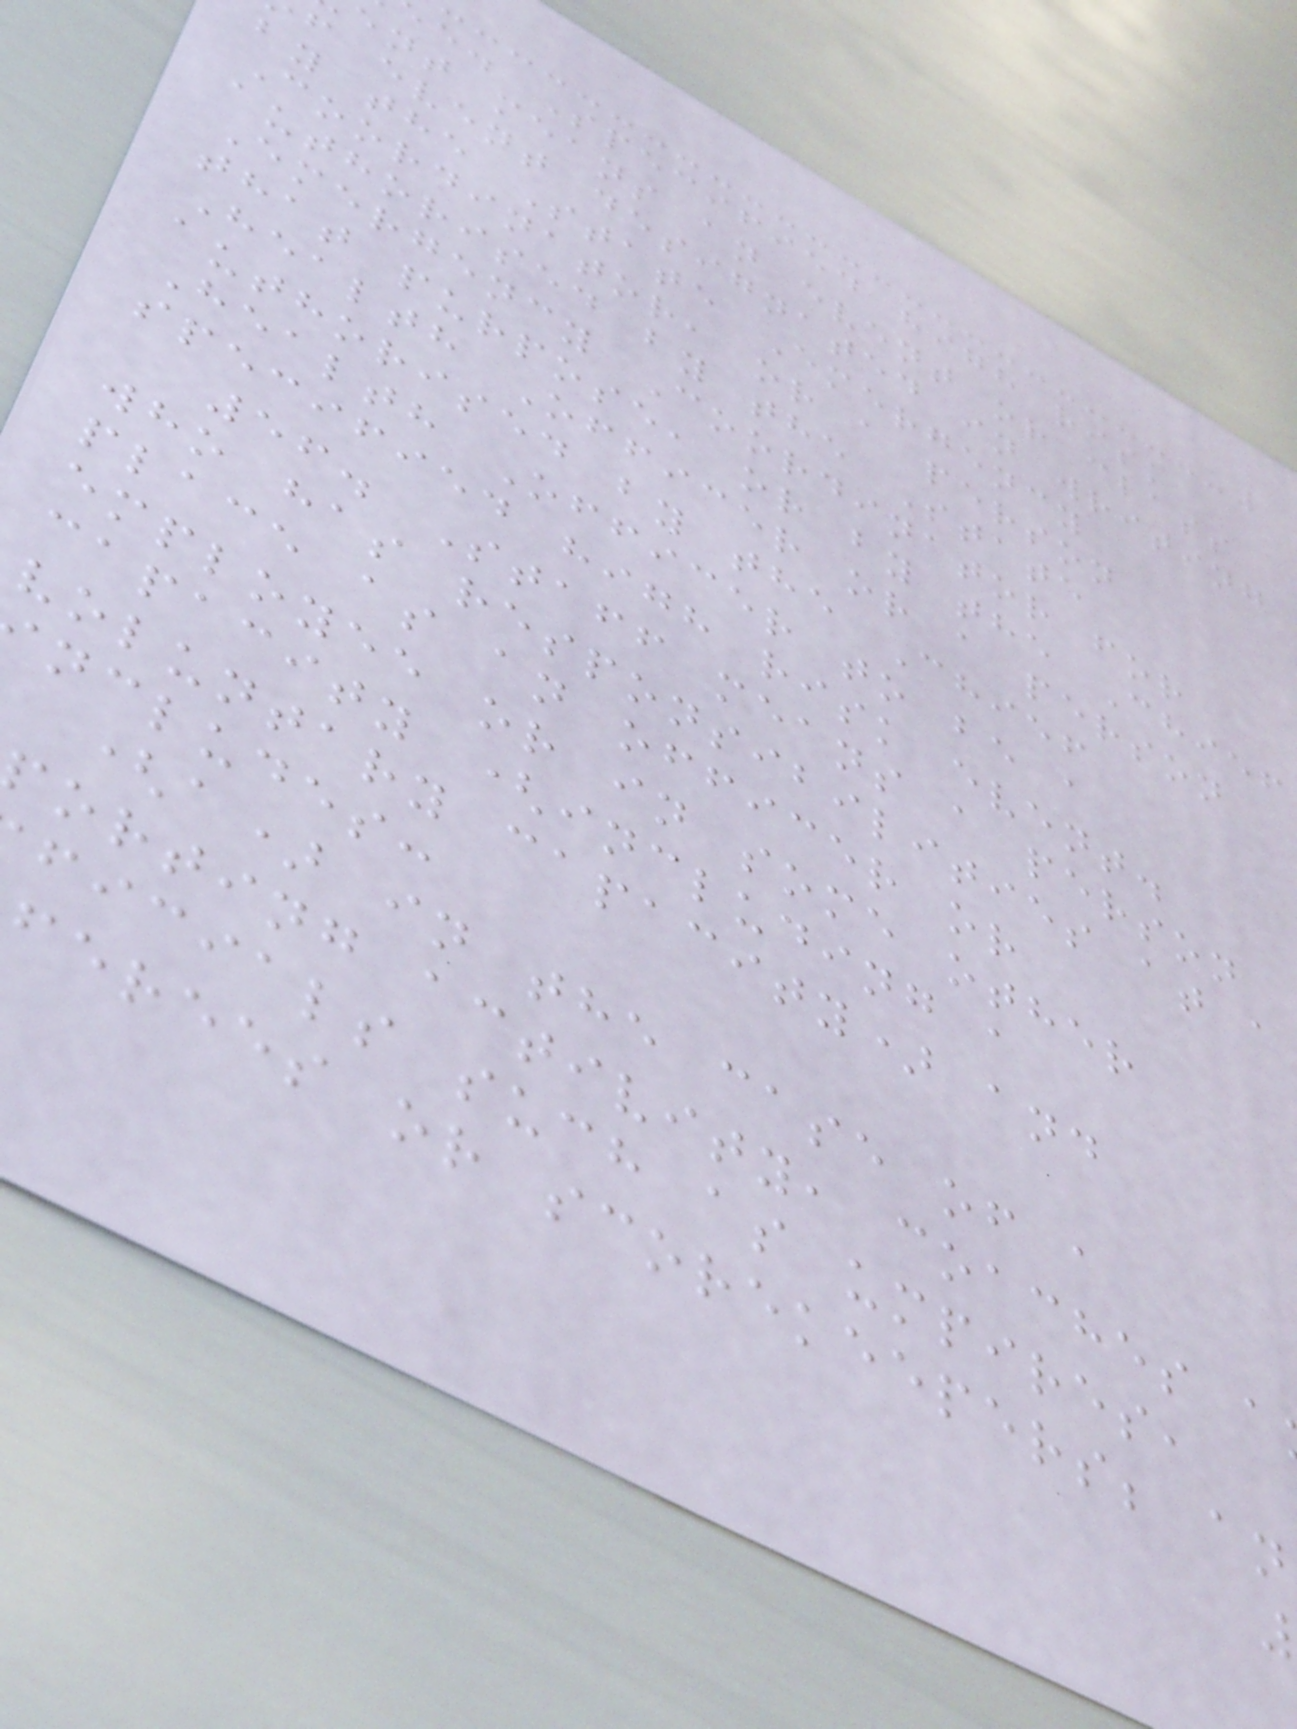e. Specified high risk
ent means an event or class
f event designated in writing
by the State Emergency
Coordinator, or a person
authorised by the State
Emergency Coordinator for
that purpose, or by the Chief
Health Officer or a person
authorised by the Chief
Health Officer to be a
specified high risk event.
56. Staff means a person
who has responsibilities at a
place as an officer or
employee or in some other
capacity (including a
voluntary capacity) and
ncludes:
(a) in the case of a
orting activity, coaches a
ficials such as umpires,
ferees or scorekeepers; an
